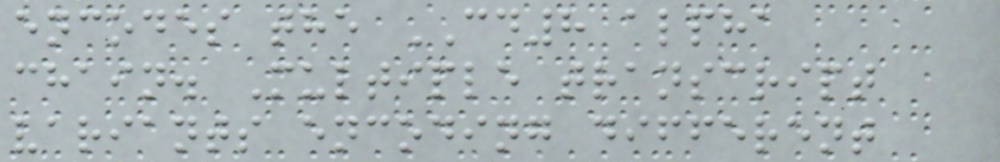encodes the CD8 alpha
chain. Multiple transcript
variants encoding different
